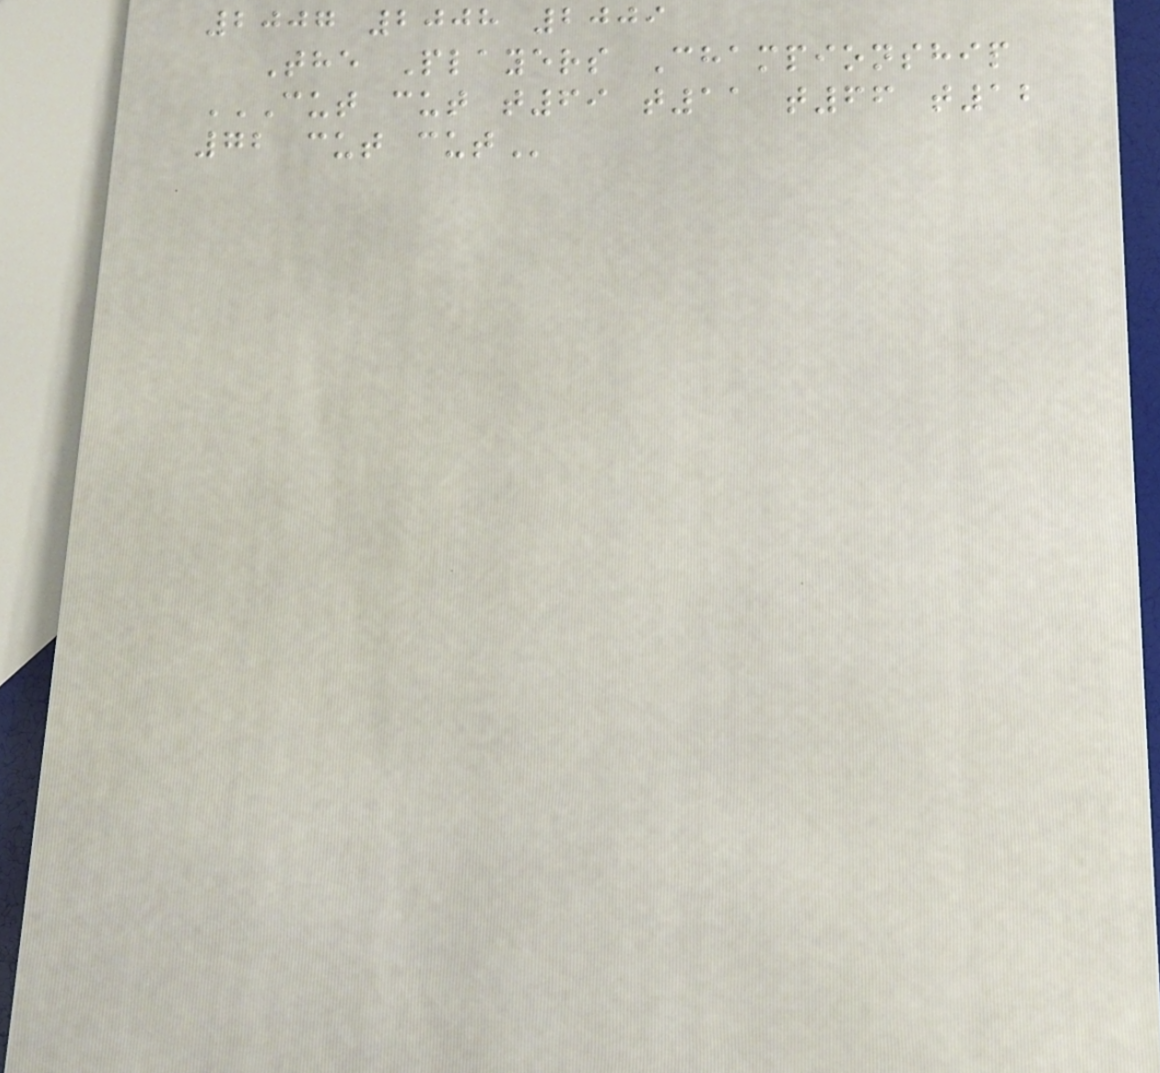2007 2008 2009
The Players Championship
CUT CUT T69 T11 T66 T12
72 CUT CUT
